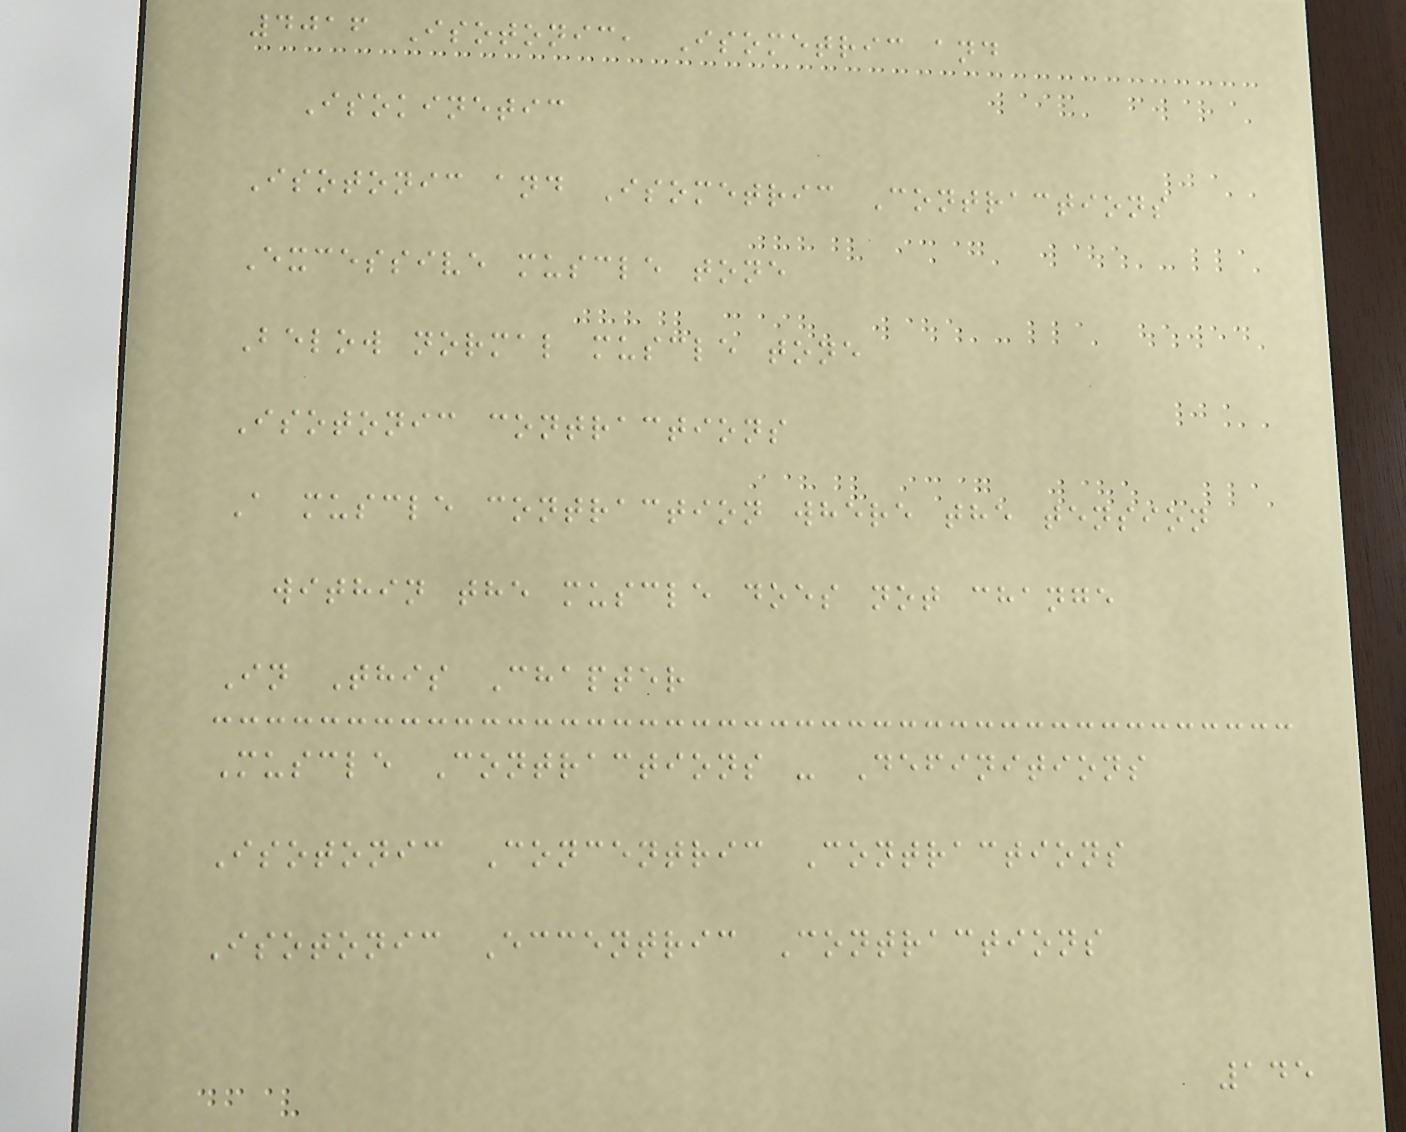4016 Isotonic, Isometric and
Isokinetic
Isotonic and Isometric Contractions
Excessive muscle tone
Below normal muscle tone
Isotonic contractions
A muscle contraction where the tension
within the muscle does not change
In This Chapter
Muscle Contractions - Definitions
Isotonic Concentric Contractions
Isotonic Eccentric Contractions
145
